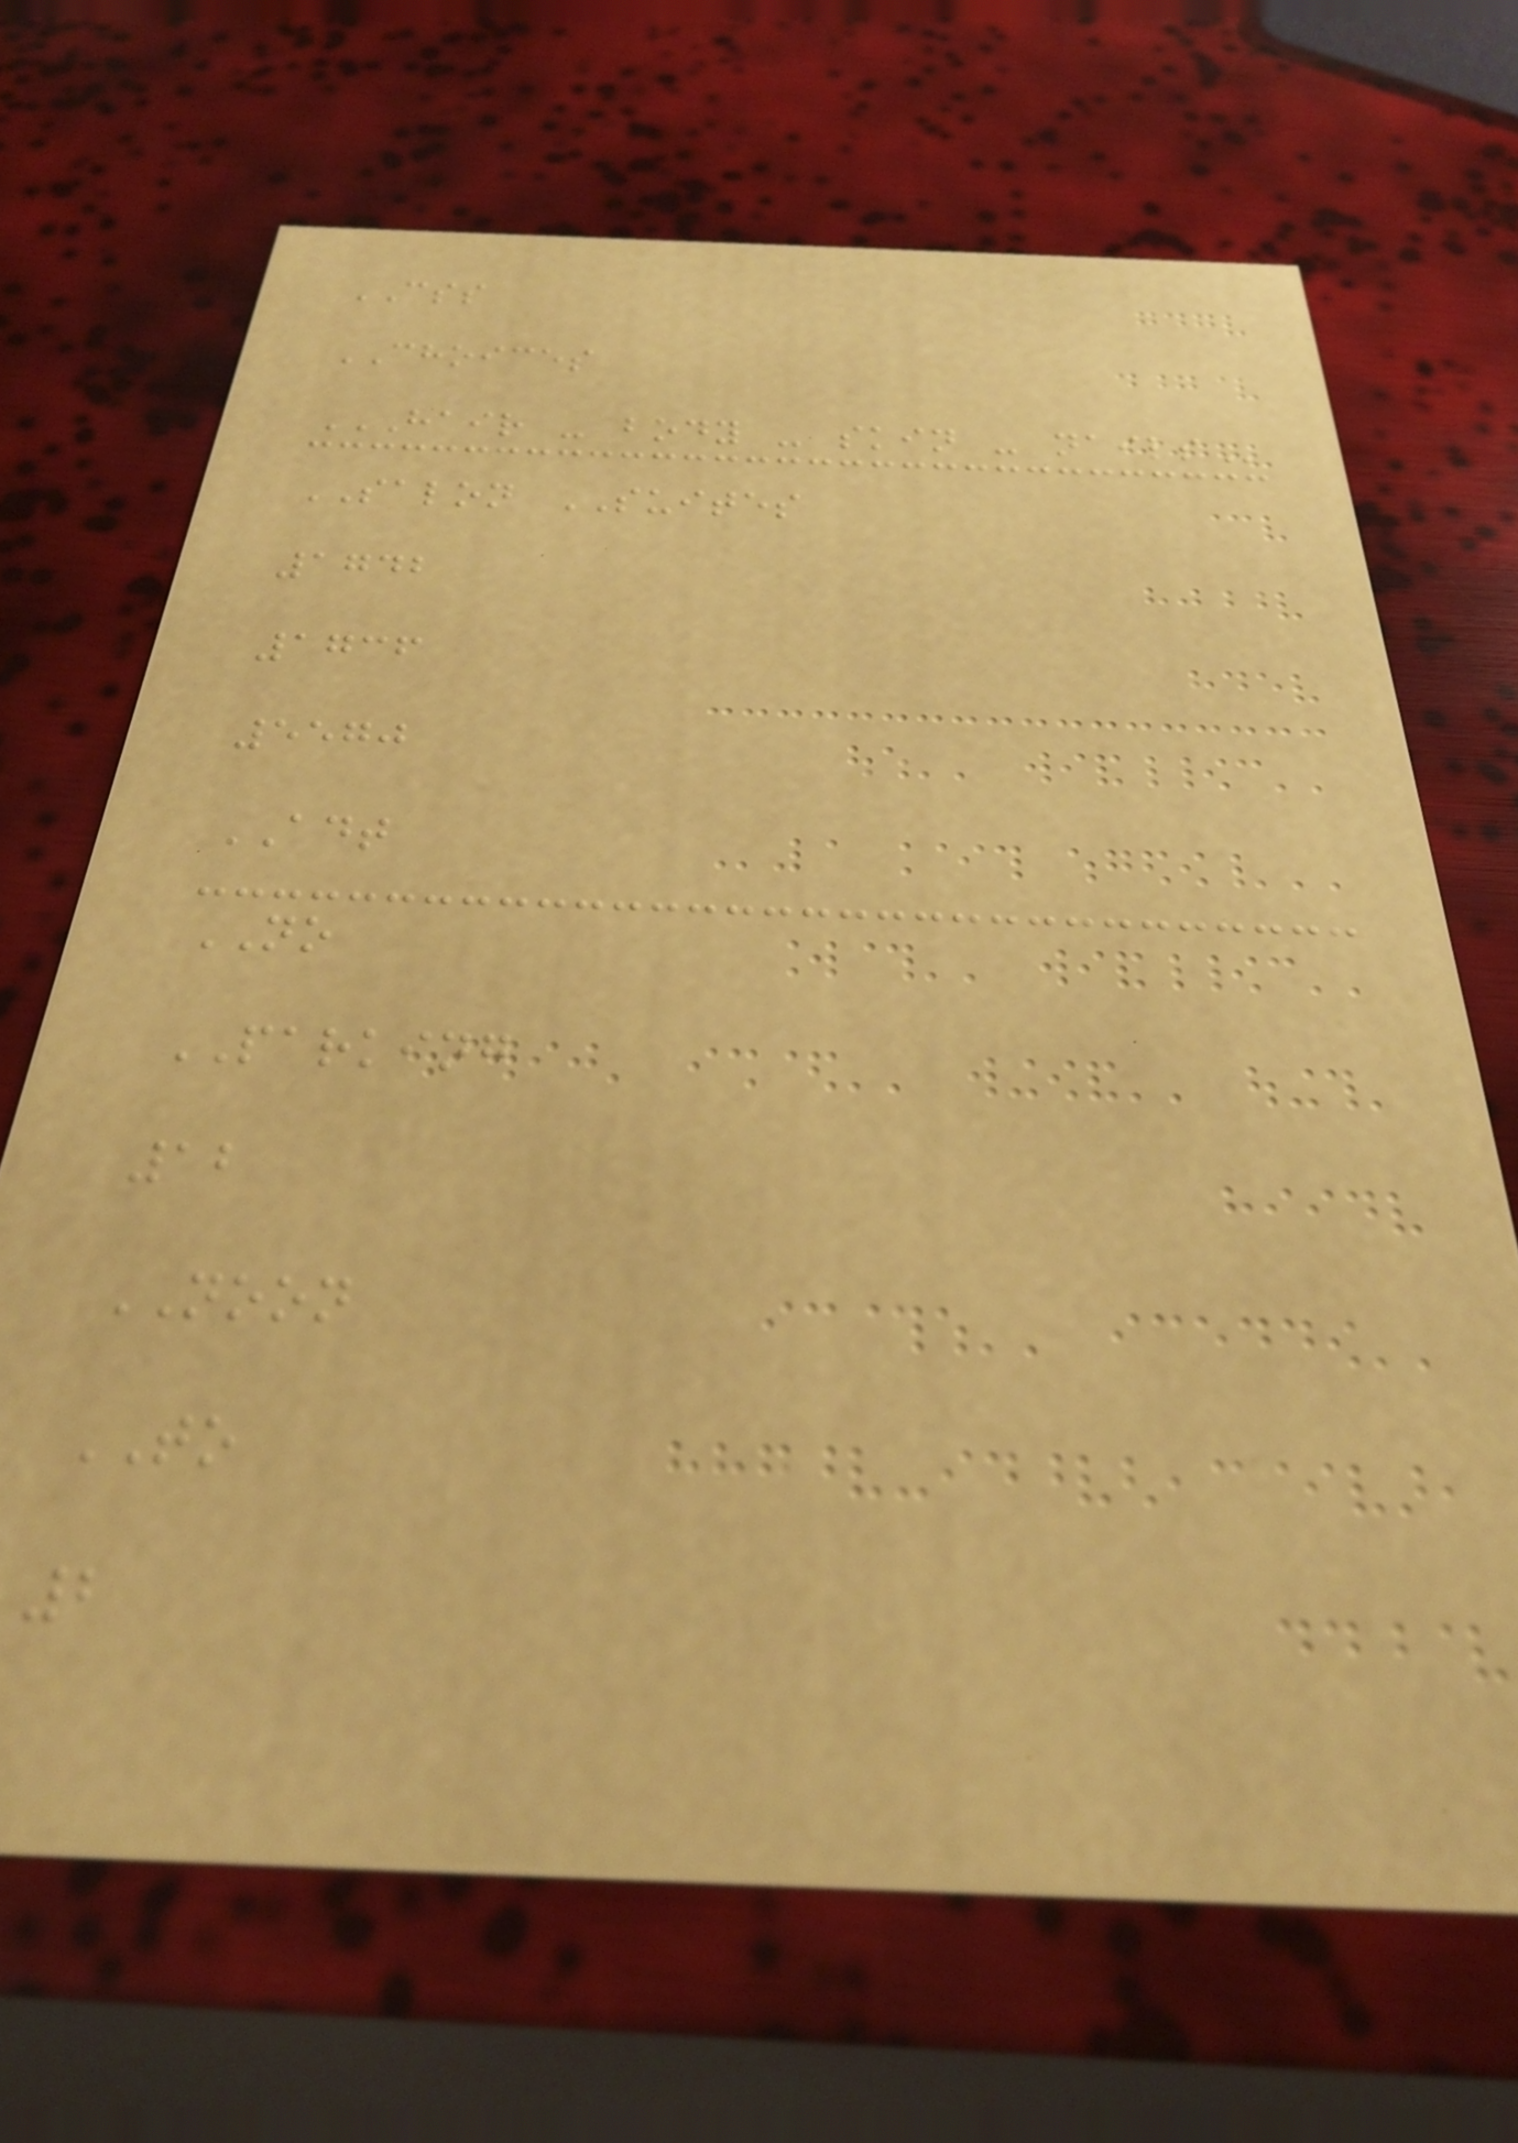CSS
CHOICES
HAIR - BODY - SKIN - NAILS
SALON SUITES
1742
1736
5570
ADT
NO
PARKING
12
NOON
TO
2
